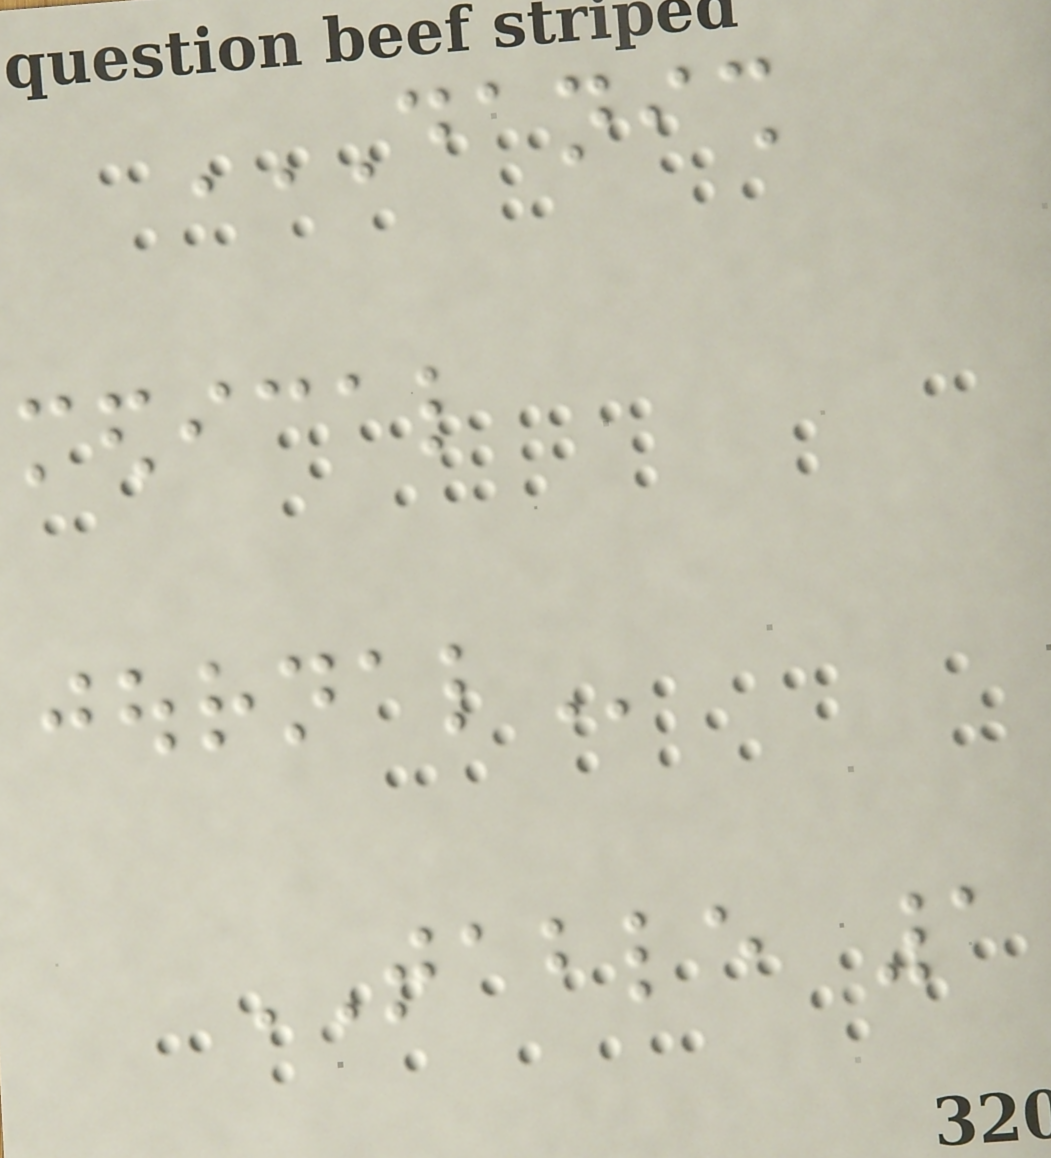DANISH
MEDICAL
JOURNAL
TABLE 1
